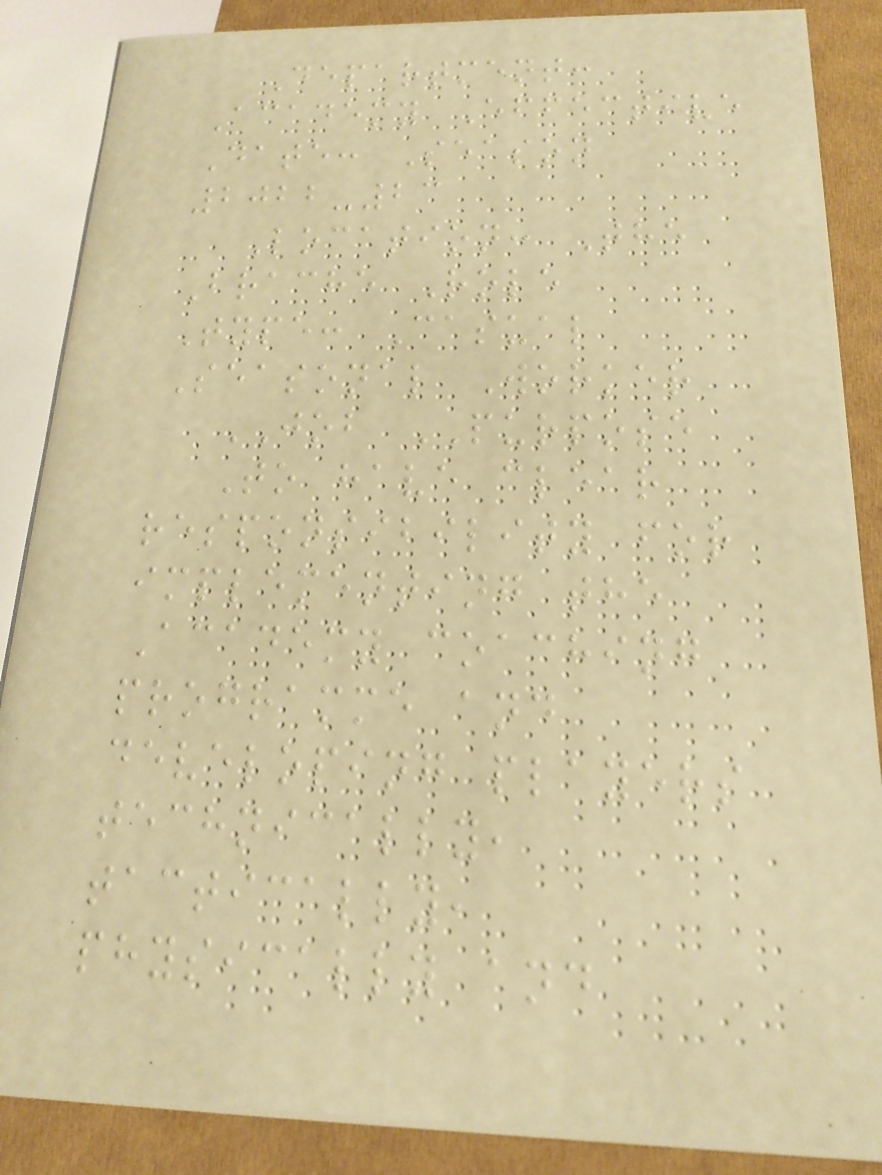Department:
Academy Effective
Date: Season
2022-23
Location: The
Brache Role
Type: Casual
Seasonal Worker
JOB PURPOSE
To have clear
responsibility for
implementing the
Academy coaching
programme and
developing players
technically,
tactically,
physically and
